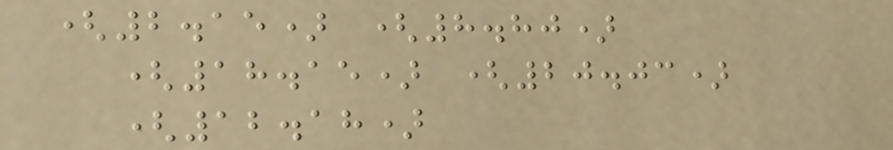(2.15) (8.80)
(18.15) (20.03)
(12.18)
